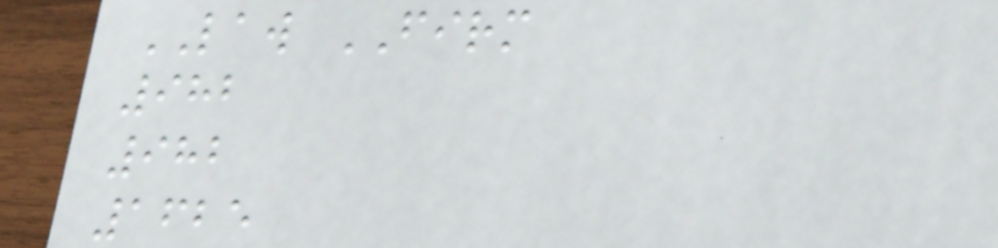LAW FIRM
982
982
1625
